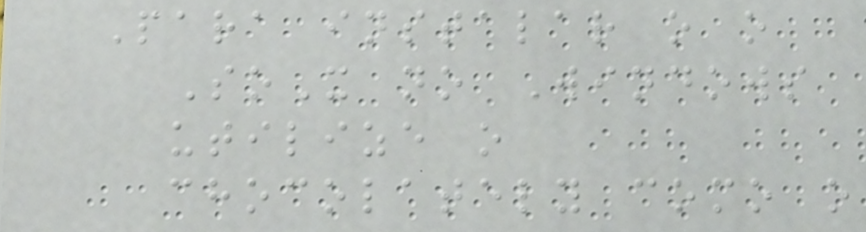Para instalar o o
SoX no Windows
utilize o
chocolately como o
